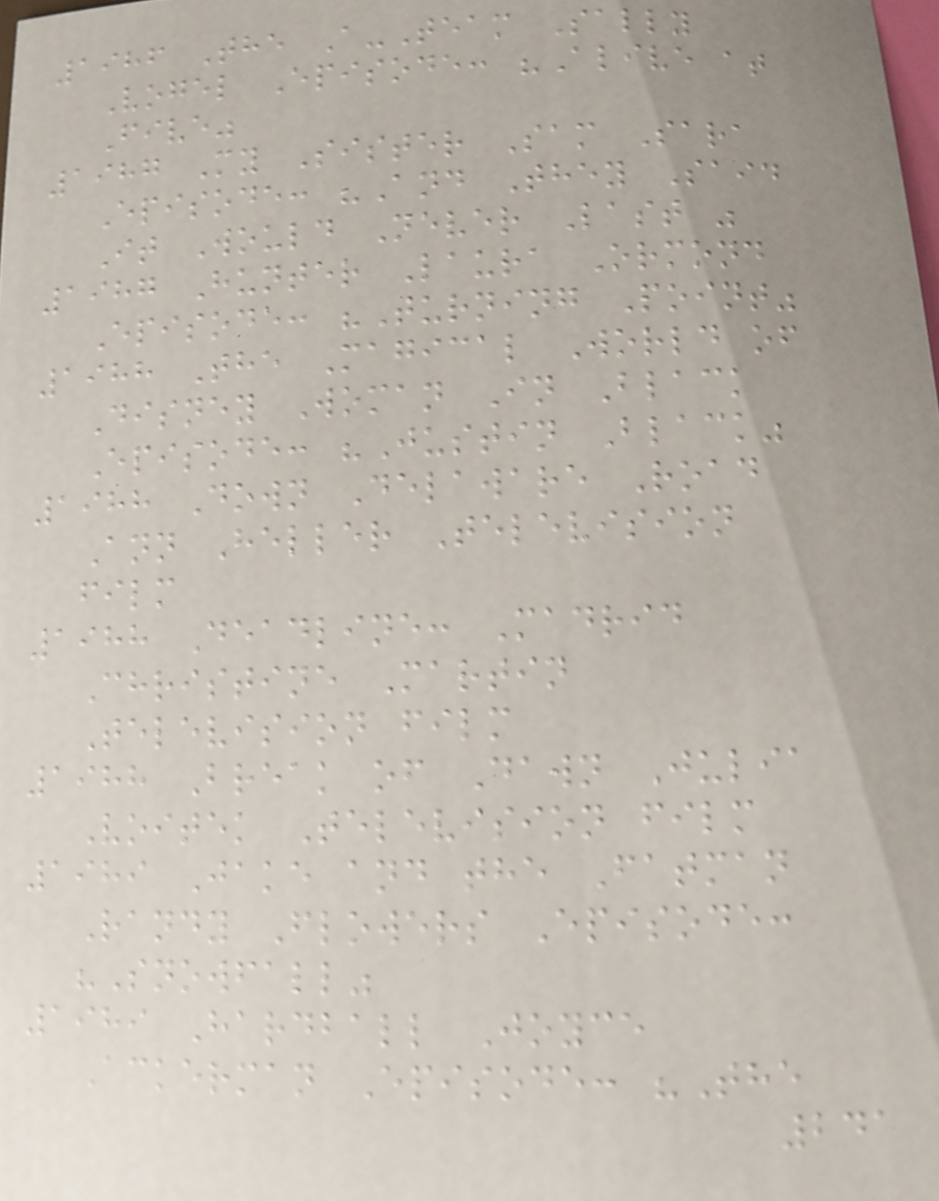1986 The A-Team Sally
Vogel Episode: "Alive at
Five"
1987 My Sister Sam Sara
Episode: "And They Said
It Would Never Last "
1987 Hunter Laura Ormond
Episode: "Turning Point"
1988 The Magical World of
Disney Woman In Black
Episode: "Justin Black"
1988 Down Delaware Road
Ann Heller Television
film
1988 Deadline: Madrid
Christine Martin
Television film
1988 Break of Dawn Julia
Voitek Television film
1989 Jake and the Fatman
Randy Flowers Episode:
"Snowfall"
1989 Hardball Joyce
Ackerman Episode: "The
241
